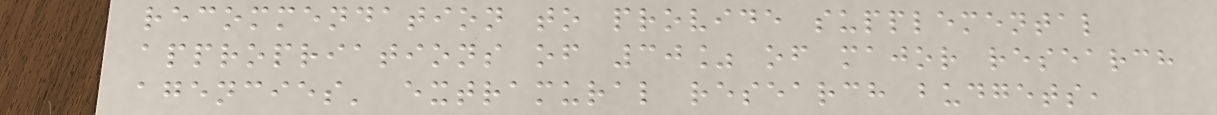recommendation to provide supplemental
appropriations of 30% of major research
agencies' extramural research budgets,
